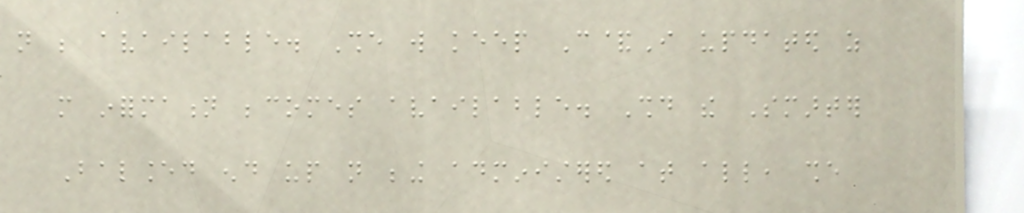not be available. She will keep C&I updated as
more information becomes available. Should the Smarter
Balanced end up not being administered at all, she
